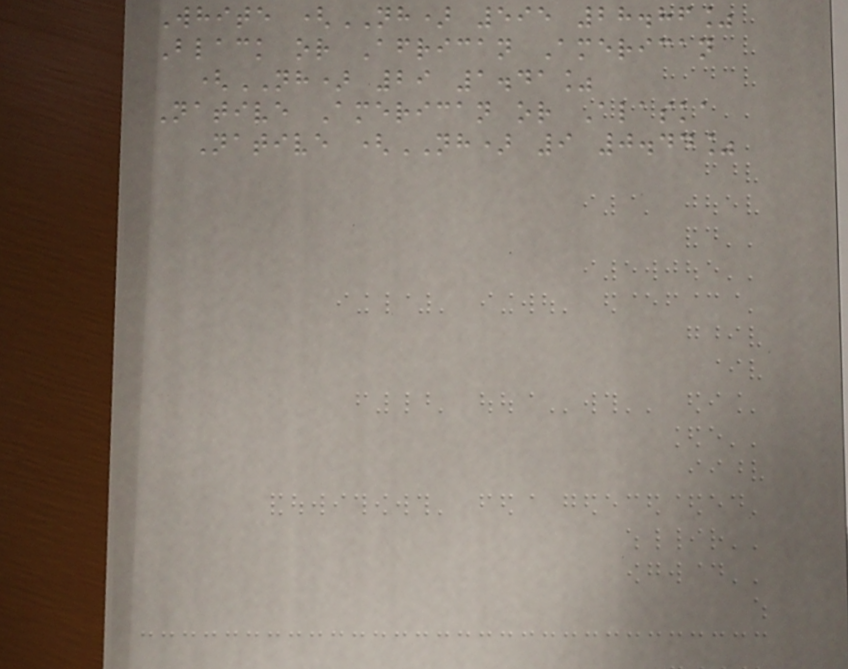White (NH) 595 28.86%
Black or African American
(NH) 29 1.41%
Native American or Alaska
Native (NH) 9 0.44%
